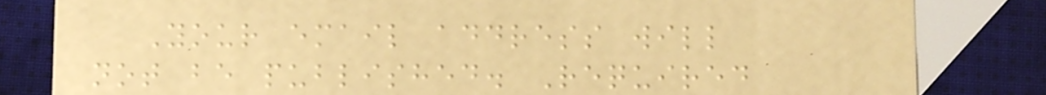Your email address will
not be published. Required
